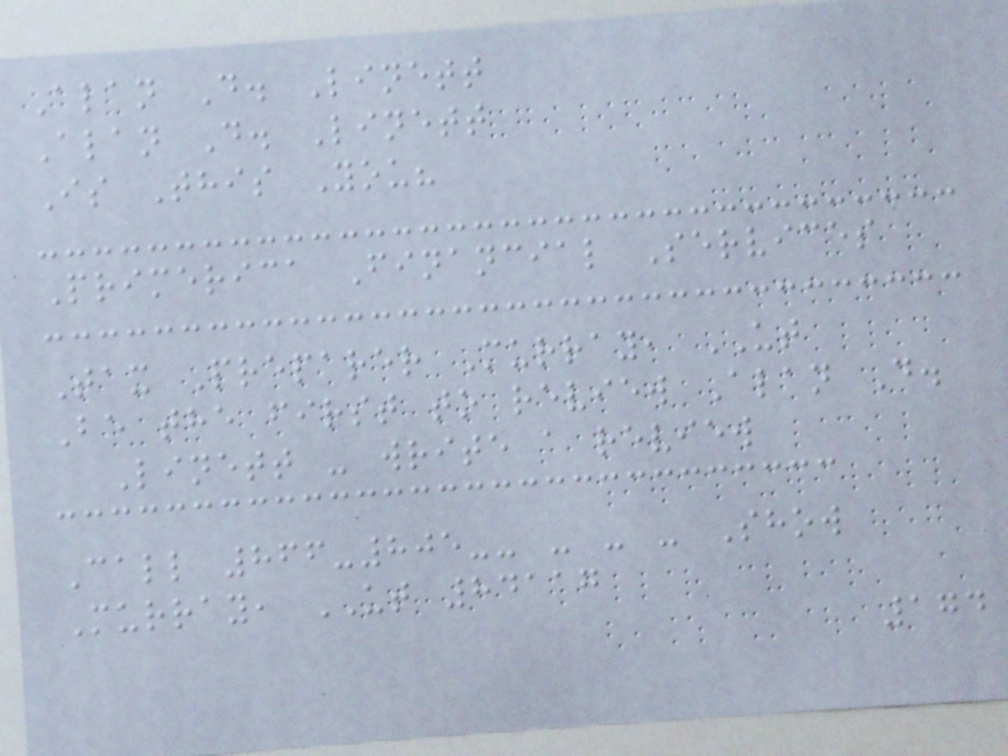Alan D. Linett
Alan D. Linett
Is This You?
Primerica Financial Services
Tax Preparer Murray, UT
Be the first to review Alan D.
Linett - write a review
Call 866-805-- - - - Show
Murray, UT 84117
174
